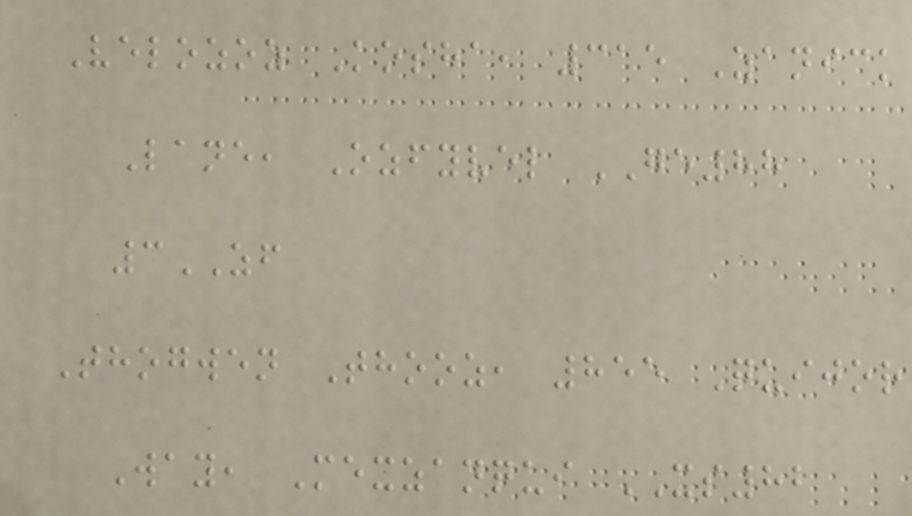Velozoz Kosha, 315 Zanick
Lane, Ozfyvel GE88
3ZF
Thogwen Thooz, 855 Quijor
Way, Mexzanqui XS82
